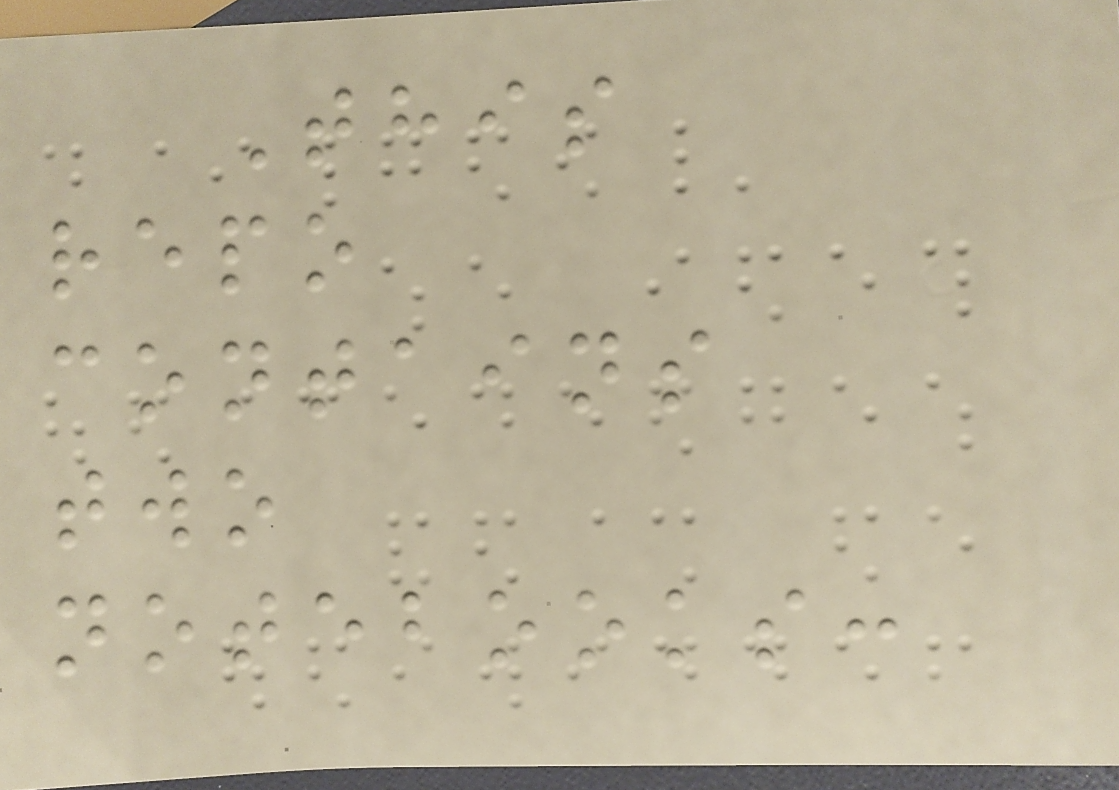This
repo
contains
two
notebooks:
